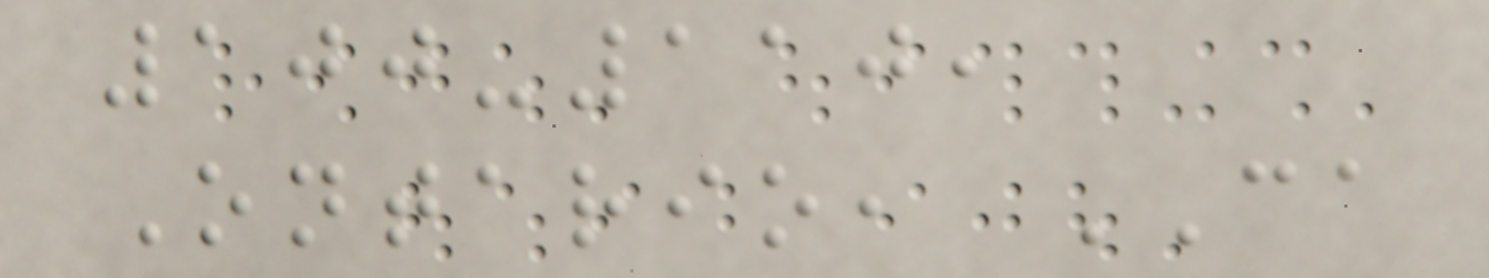100-110,
Ontario, CA
